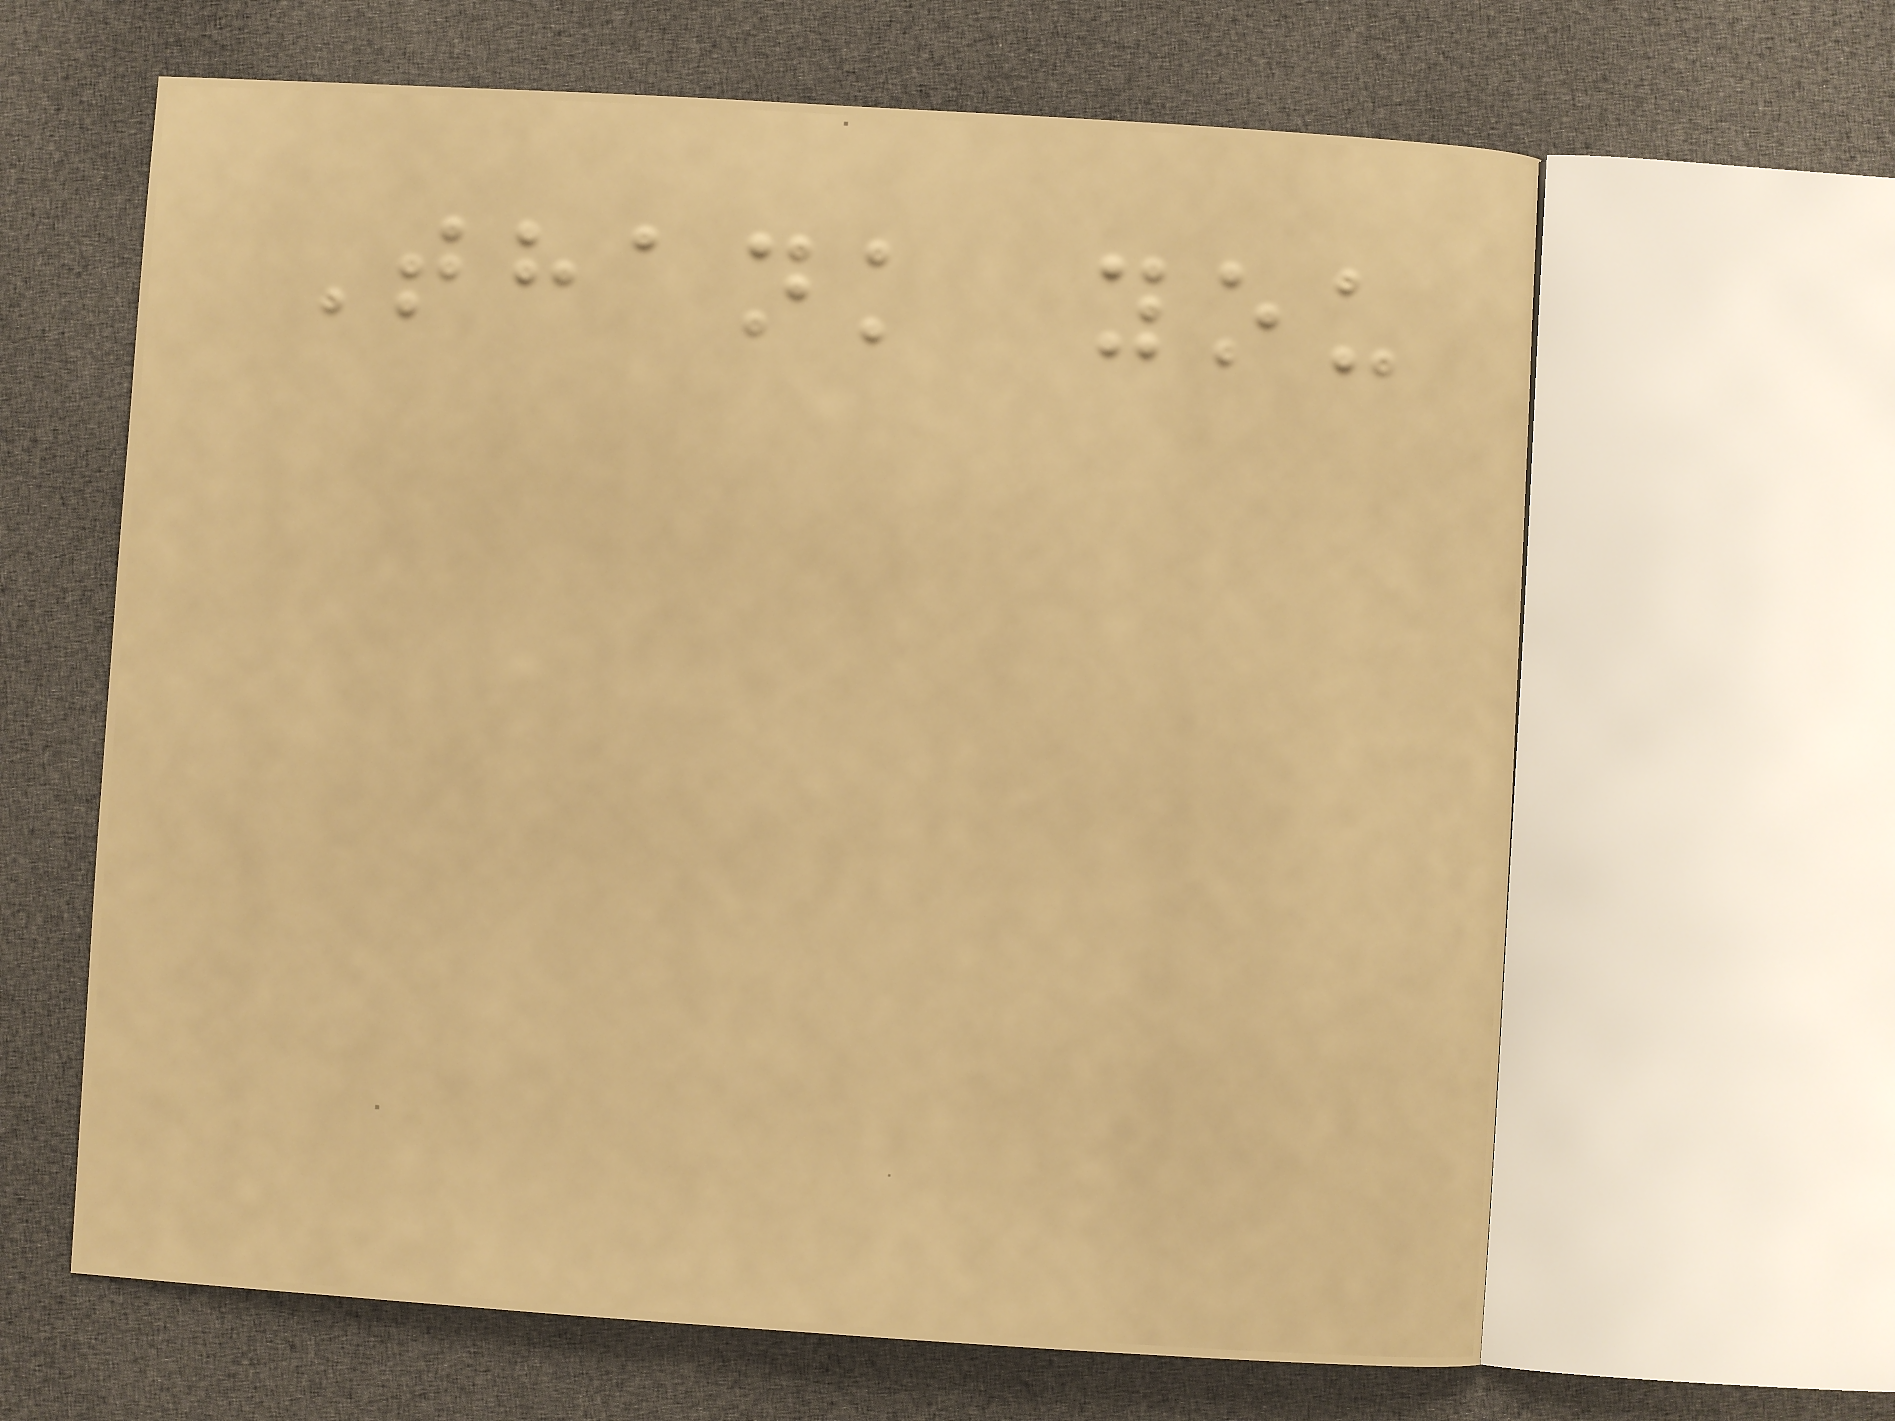Thank you
